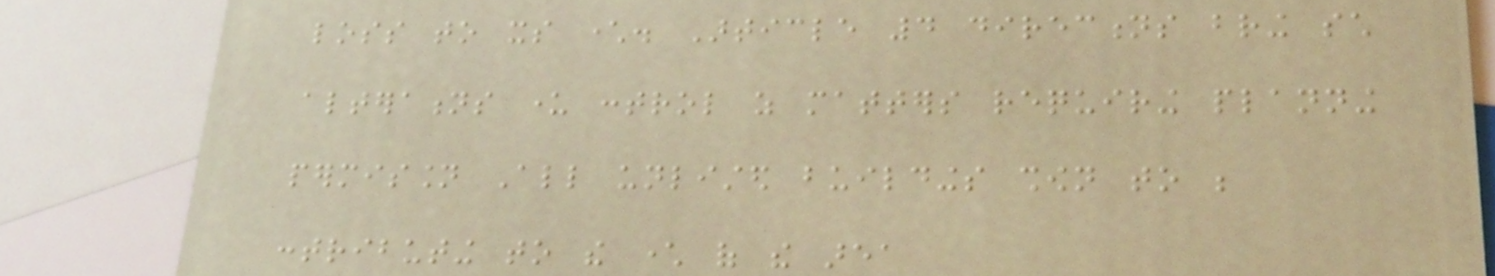loss to its character. Article 4 directions bring such
alterations under control as matters requiring planning
permission All unlisted buildings shown to be
contributing to the character of the area
